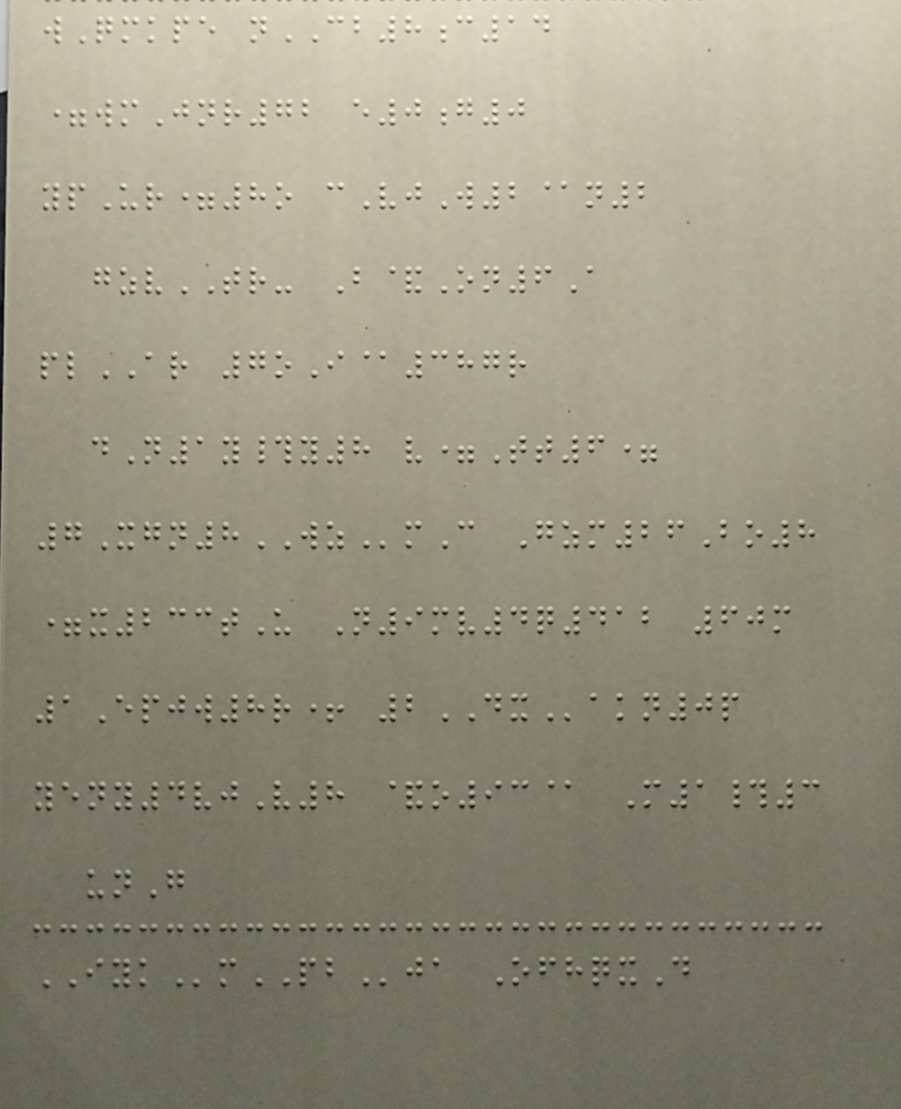wQmkpe nCB8c14
=wmJnr72 e0g0
ypUr=8o cVjW2@n2
gzvTR- B&On6A
plAR 7oI@387r
dN1y#y8 v=Tt6=
7Xgn8WZmC Gzm26Bo8
=x233tU N9mv4q412 60m
1Epjw8r+ 2DXakn0p
yeny4vjV8 &o93@ M1#3
unG
IYKmPBja OfhqxD
